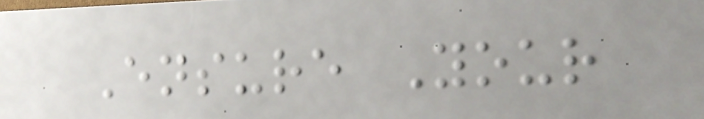Ensure Your
